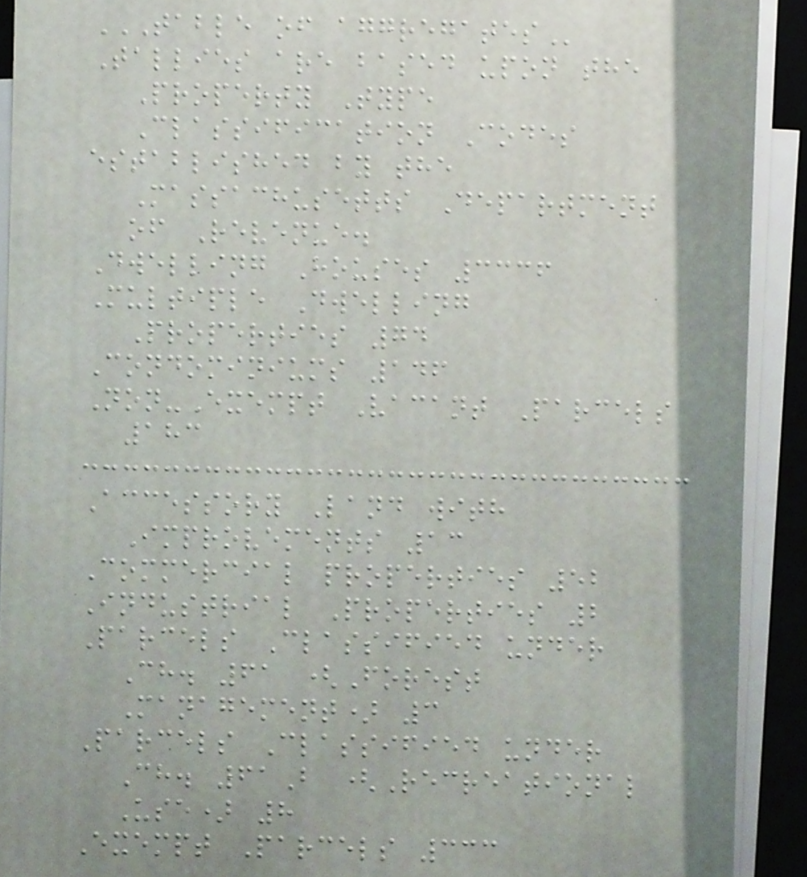TABLE OF AGGREGATES
Tallies are based upon the
Property Type
Classification Codes
established by the
Massachusetts Department
of Revenue.
Dwelling Houses 3336
Multiple Dwelling
Properties 74
Condominiums 146
Non-Exempt Vacant Parcels
183
Accessory Land with
Improvements 13
Commercial properties 52
Industrial Properties 2
Parcels Classified under
Ch. 61 (Forest
Management) 3
Parcels Classified under
Ch. 61B (Recreational
Use) 8
Exempt Parcels 333
